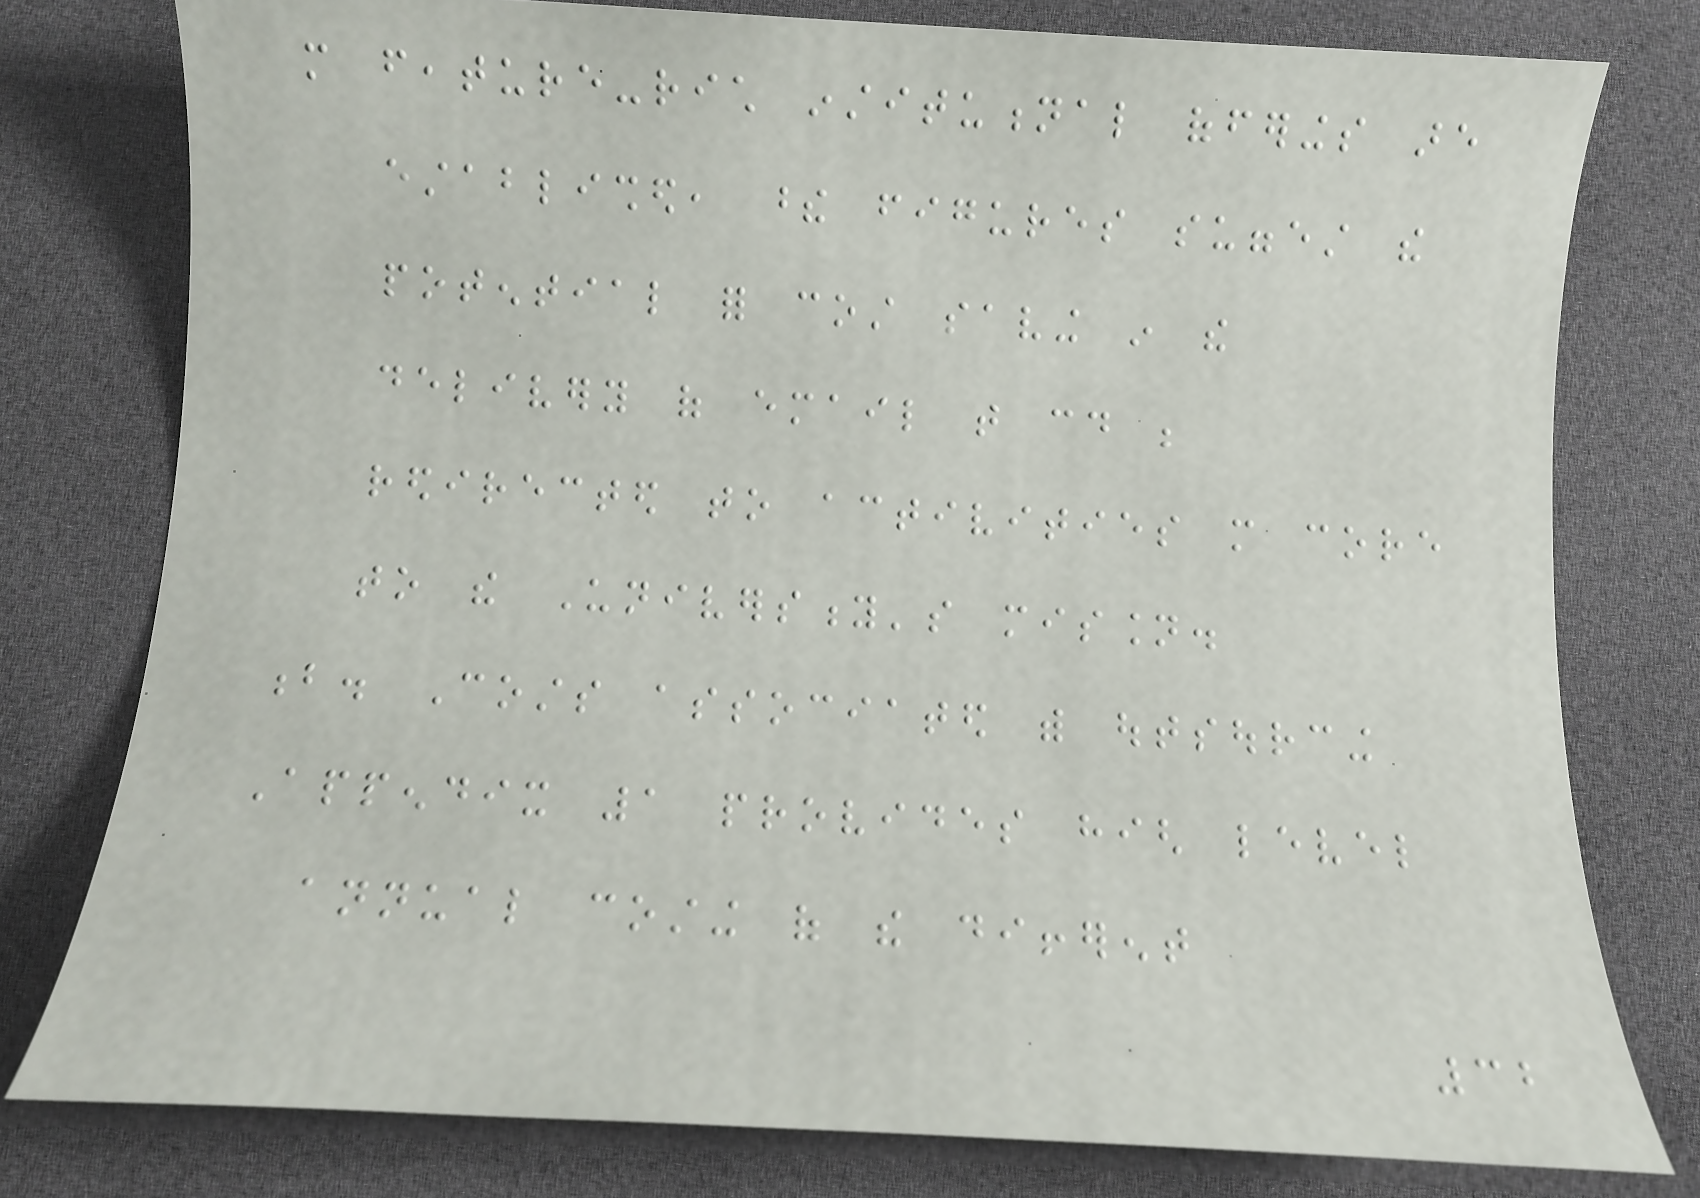more feature-rich institutional offerings are
established, these figures suggest the
potential for cost saving in the
delivery of email that could be
redirected to activities more core
to the University's mission.
b. Costs associated with outsourcing
Appendix 1 provides high level
annual costing of the different
32
